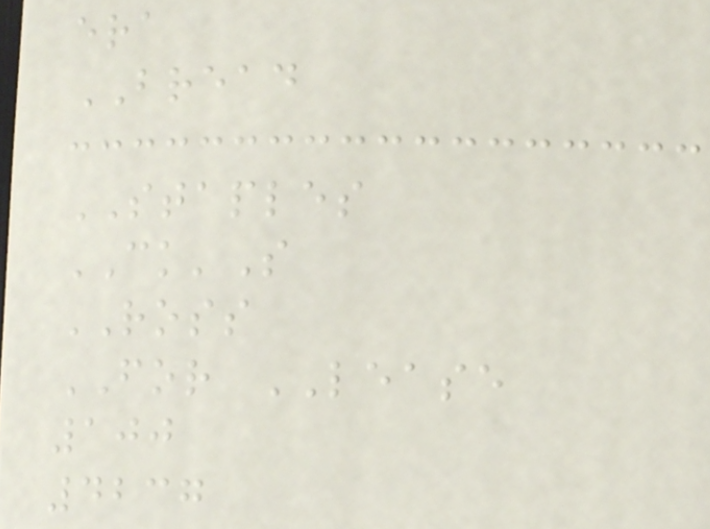era
BREAD
STAPLES
CK'S
ROSS
FOR LEASE
100
4237
